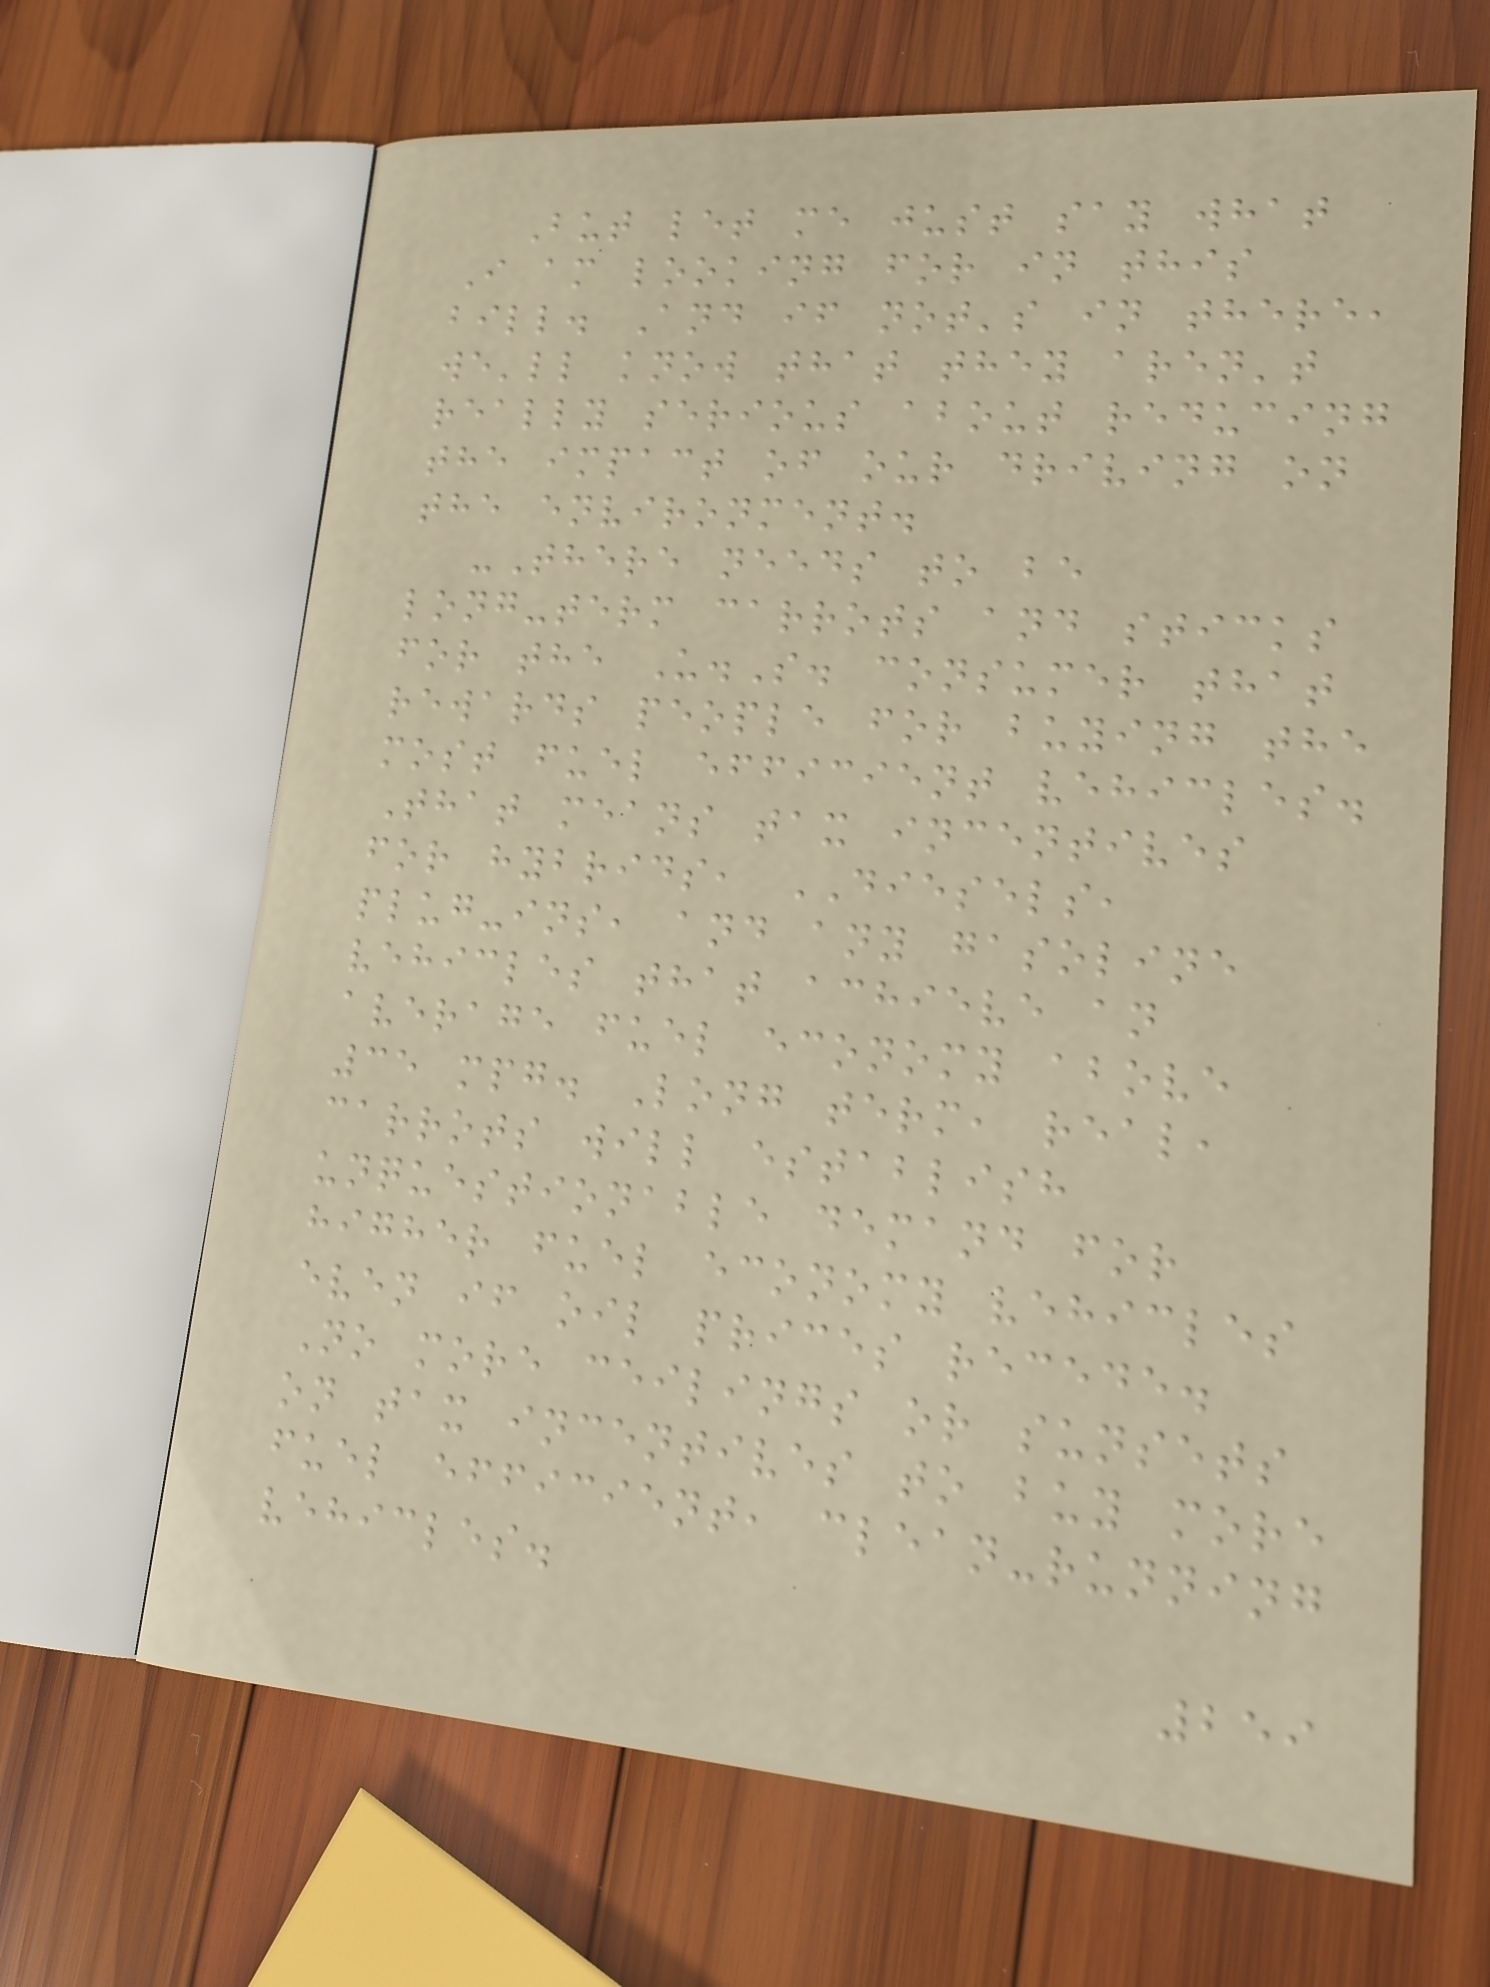But let me just say what
I am looking for in this
bill. And if not's in there,
we'll know that they aren't
really serious about reducing
the impact of our driving on
the environment.
-There needs to be
long-term carrots and sticks
for the U.S. consumer that
rewards people for buying the
most fuel efficient vehicles.
That means tax incentives
for hybrids, DIESELS,
plug-ins, and any gasoline
vehicles that achieve an
average fuel economy above
35 mpg. Long term, real,
carrots will establish
unquestionable demand for
higher fuel economy vehicles
even if oil prices recede.
No more ceilings or sunsets
on tax incentives to buy more
fuel efficient, clean-running
vehicles.
259
